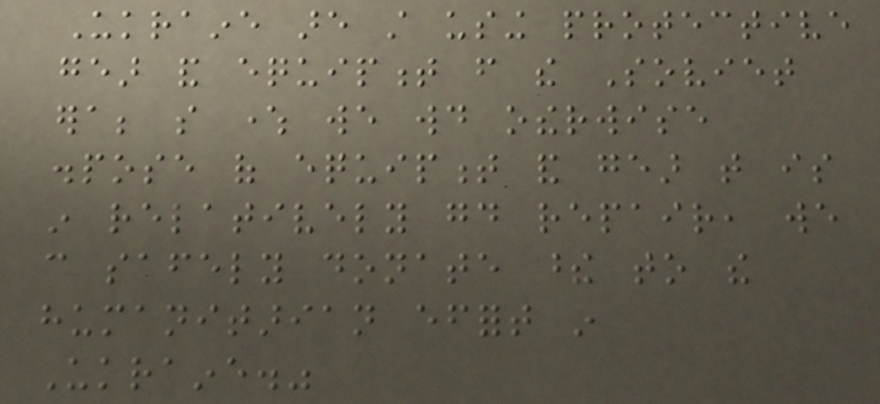Ukraine are still using protective
gear and equipment from the Soviet
era; so where we would otherwise
dispose of equipment and gear that is
in relatively good repair, we
can safely donate these to the
humanitarian effort in
Ukraine."
